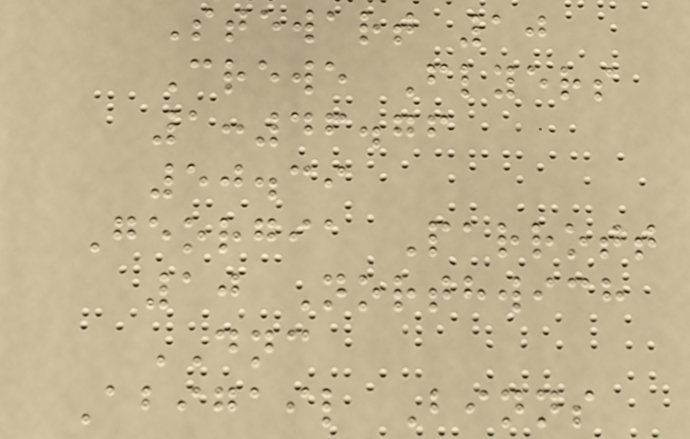Stewart 10
Crewe Flyers
1:46.76
50.39
Georgia Parrott
10 Northwich
DNC
Abigail Binns
